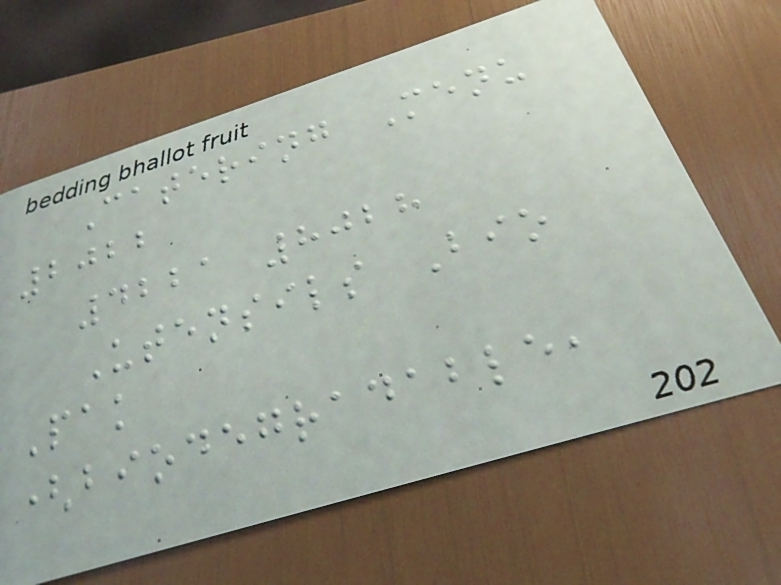Catering Menu
2022
4221 8028
Utensils Bio
Pak
(biodegradable,
